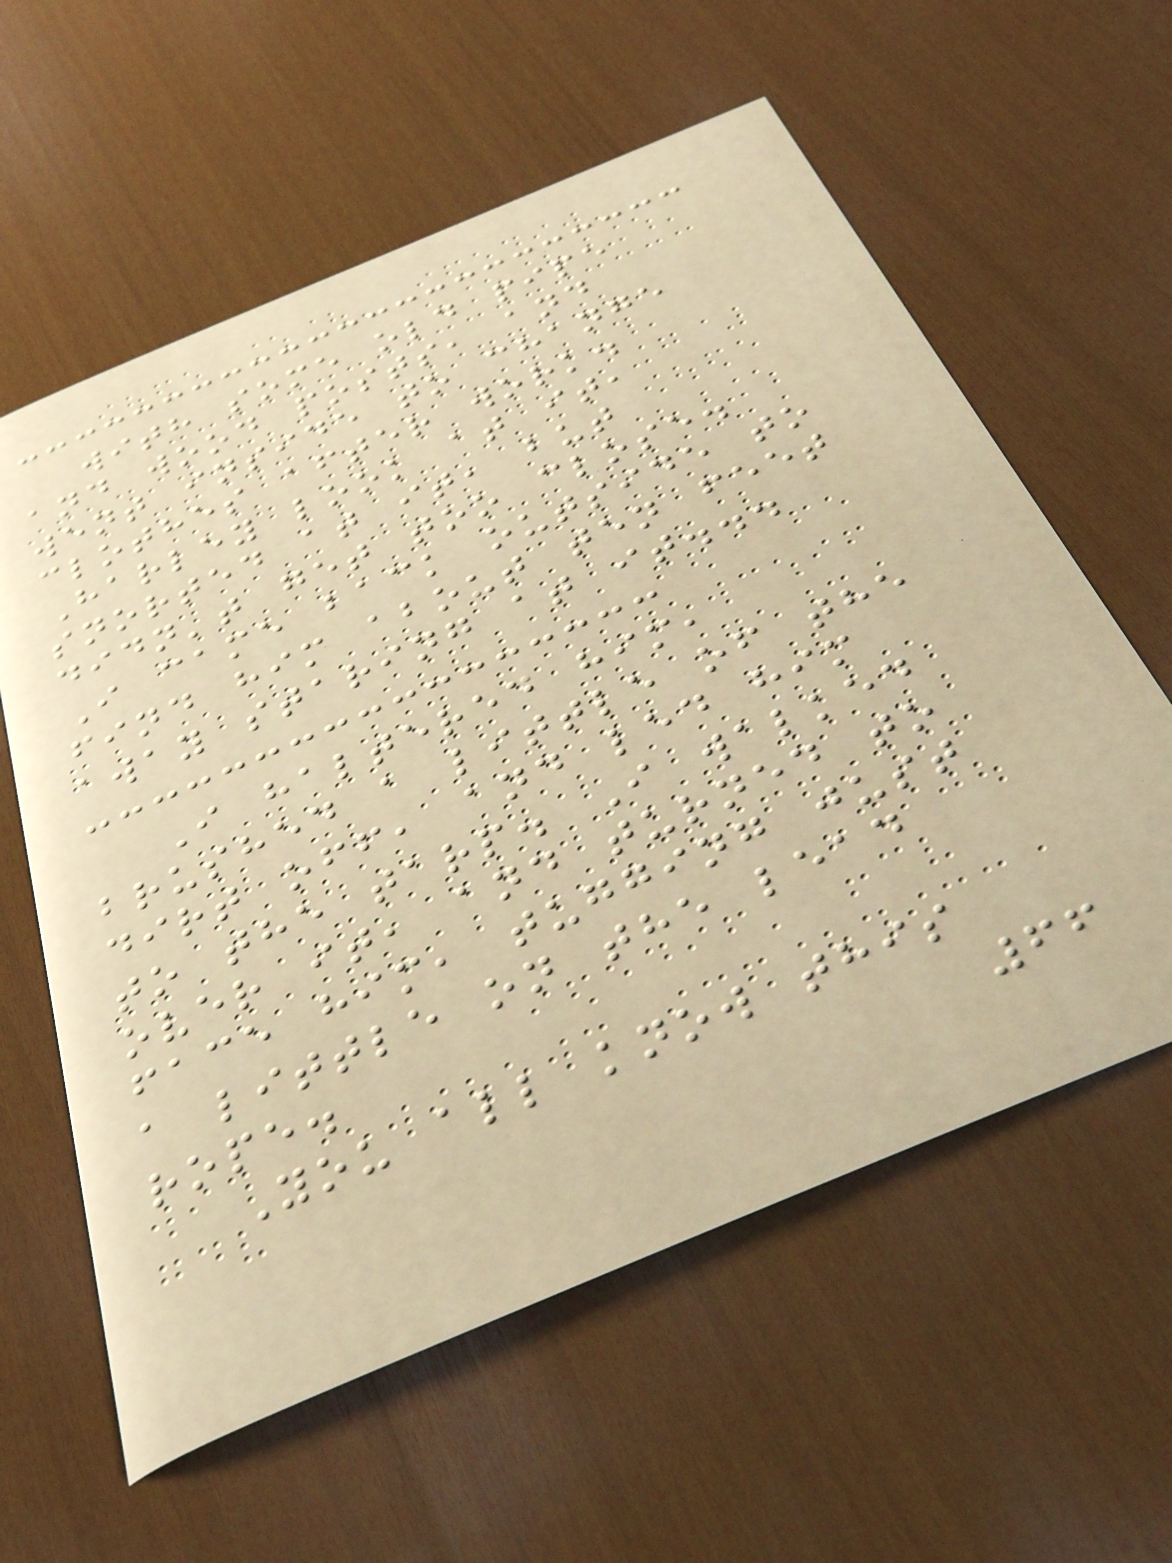with some old pipe
and wood posts, and
went inside to change
clothes after work.
Harley look at it,
snorted at it, but
didn't get too close.
I came back outside to
find him about ten feet
away staring at it...
I haltered him,
brushed a little of the
dirt off, and led him
to the tarp. I walked
over it, and turned to
face him, tugging just
a little on the lead
rope.
You all know this
66
